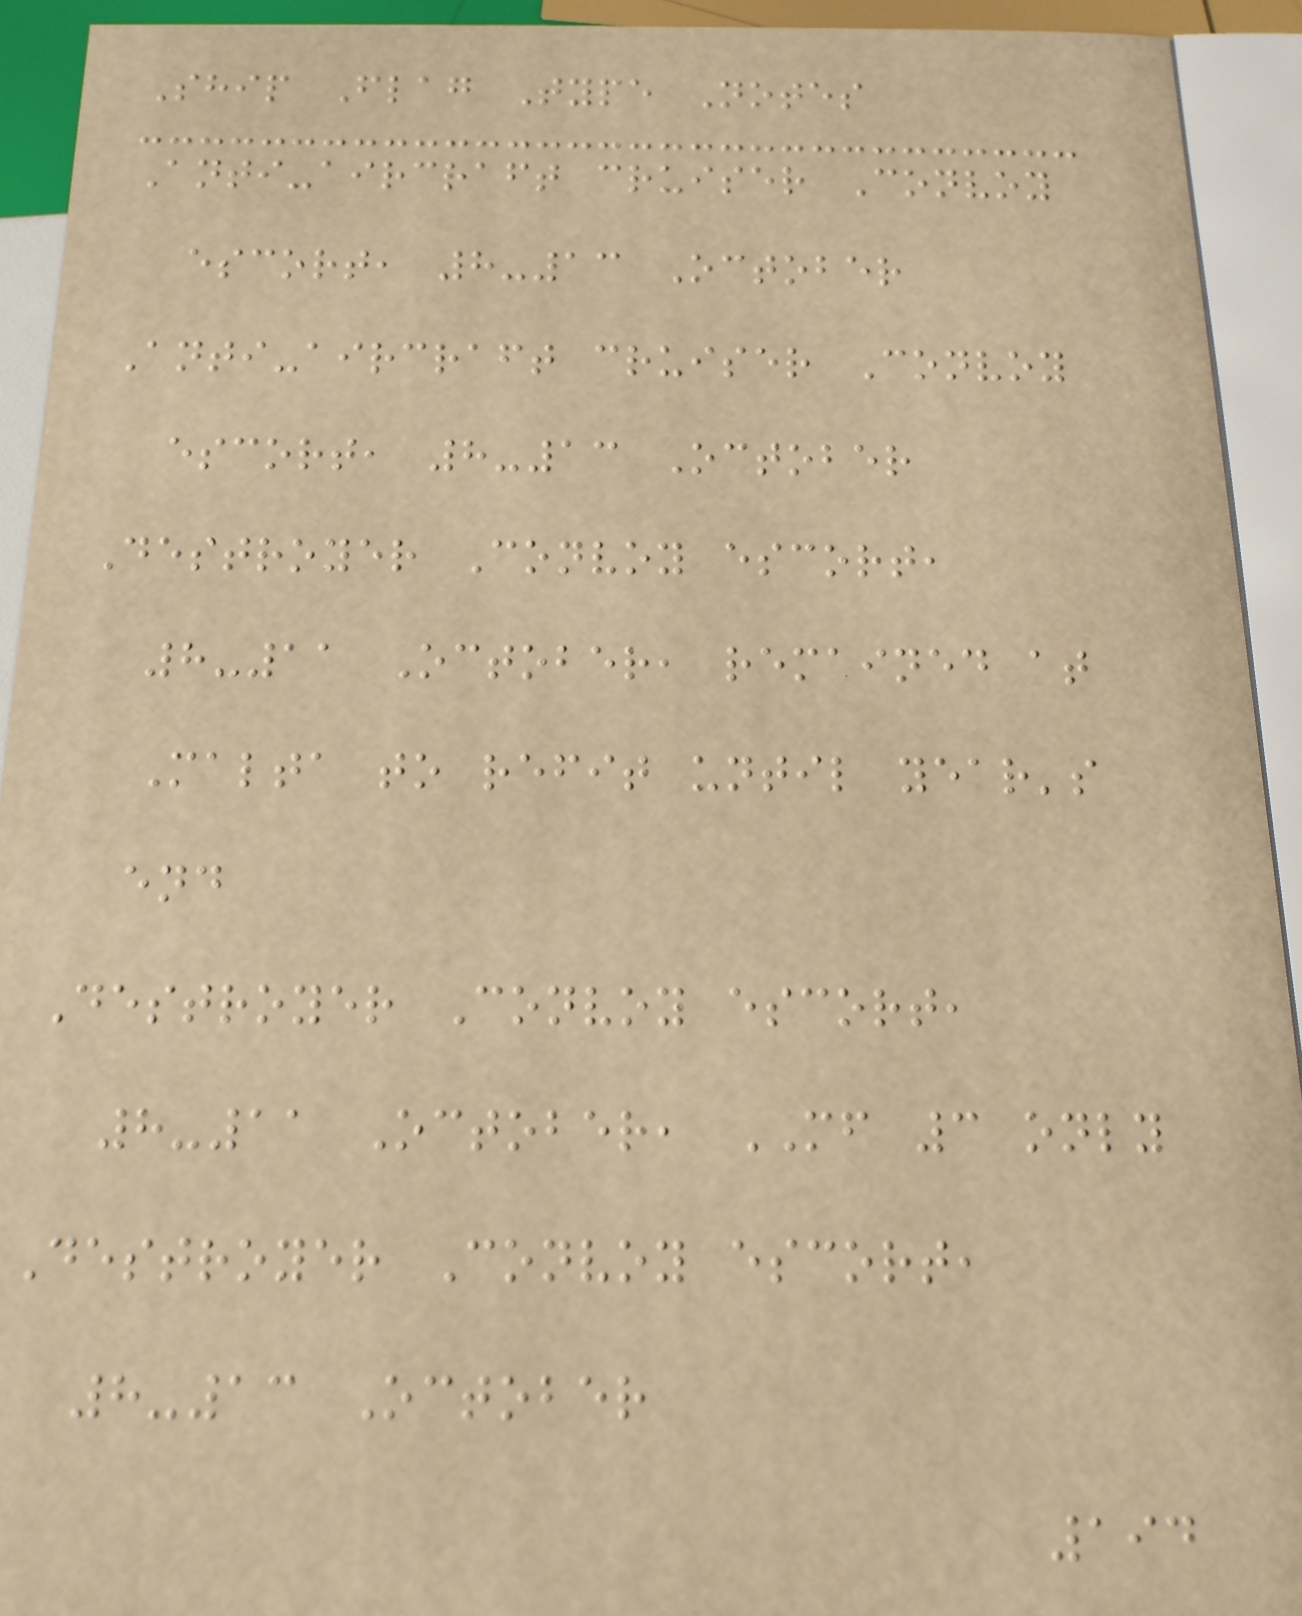Ship Flag Type Notes
Anti-aircraft cruiser Convoy
escort, 8-13 October
Anti-aircraft cruiser Convoy
escort, 8-13 October
Destroyer Convoy escort,
8-11 October, remained at
Malta to refit until year's
end
Destroyer Convoy escort,
8-11 October, MF 3 only
Destroyer Convoy escort,
8-13 October
194
